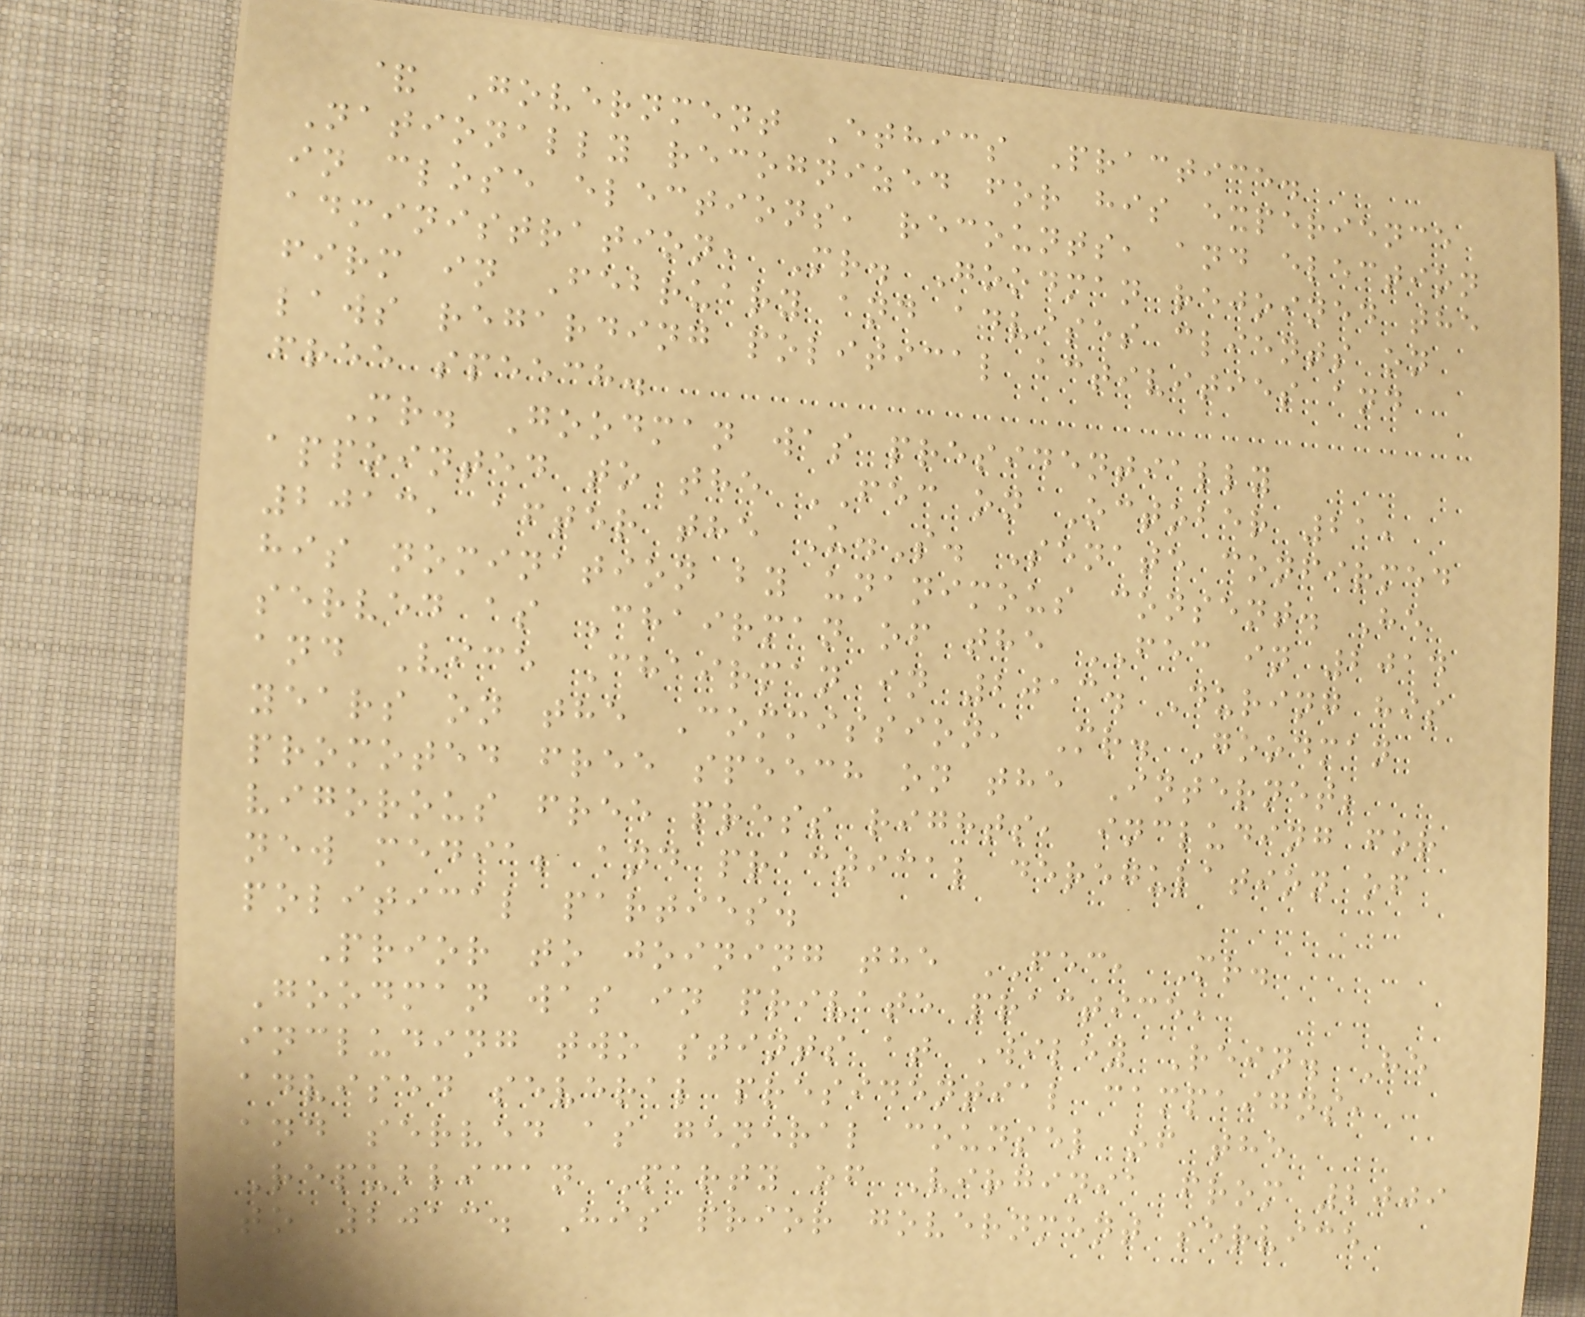& Government Ethics Practice.
Nationally recognized for his experience
in close elections, recounts, and election
administration, Mr. Goodman rejoined the
firm in February and advises clients on
laws regarding political activities and
free speech.
Mr. Goodman was presidentially
appointed to the FEC on October 21,
2013, after the U.S. Senate confirmed
his nomination by unanimous consent. He
served as Chairman of the FEC in 2014
and Vice Chairman in 2013. During his
years on the Commission, Mr. Goodman
promoted free speech on the Internet;
vigorous free press rights, including for
new media; and practical deregulation of
political parties.
Prior to joining the FEC, Mr.
Goodman was in private practice,
including two stints at Wiley Rein. He
advised several presidential campaigns,
and served as general counsel of the
Republican Party of Virginia from 2009
to 2013. His prior government service
